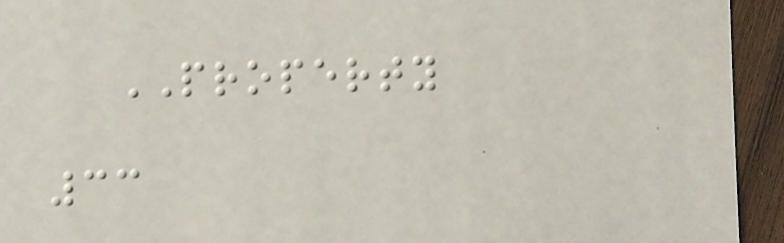PROPERTY
33
